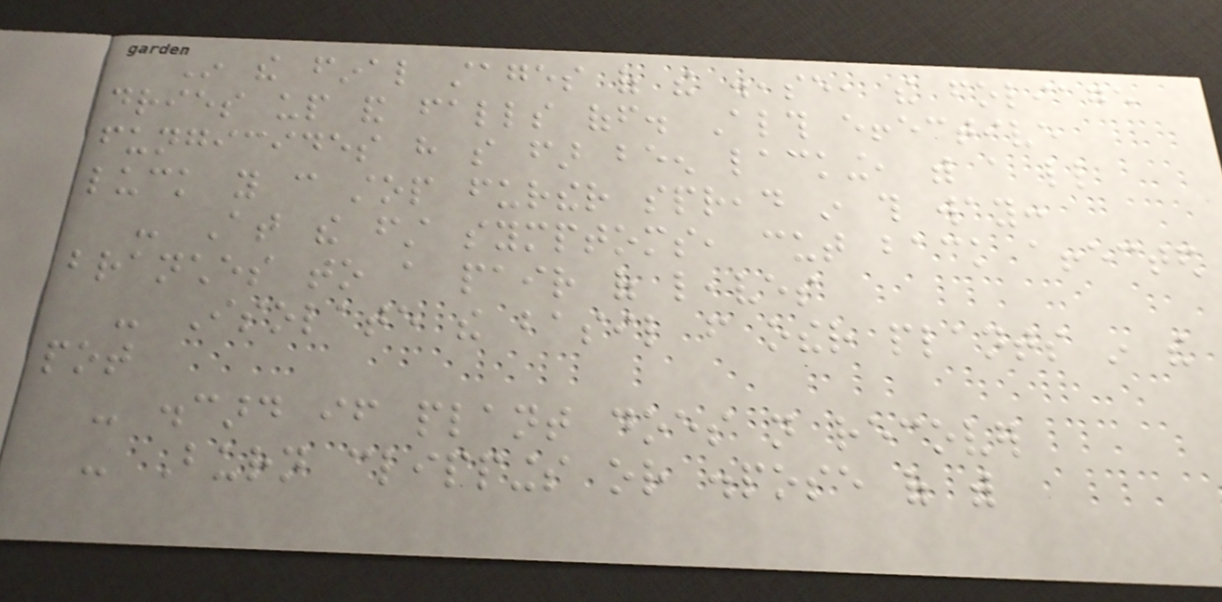In the final stages of the disease, the foliage
dries up and falls off. Although effective
fungicides have so far been lacking, with a little
luck you can stop further spread in this way:
- At the first symptoms, cut back affected
branches to a pair of leaves
- Isolate the basil from other plants in the
pot
- discard if plant does not recover
- Burn clippings or dispose of with
